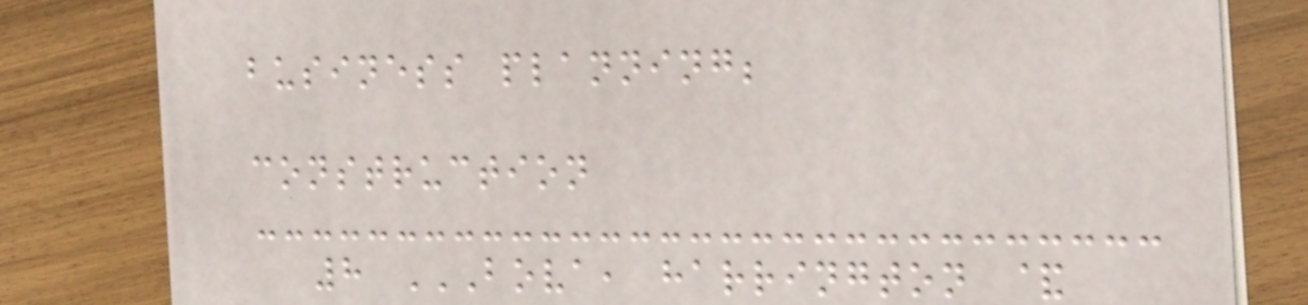business planning;
construction
8 BOVA, HARRINGTON &
